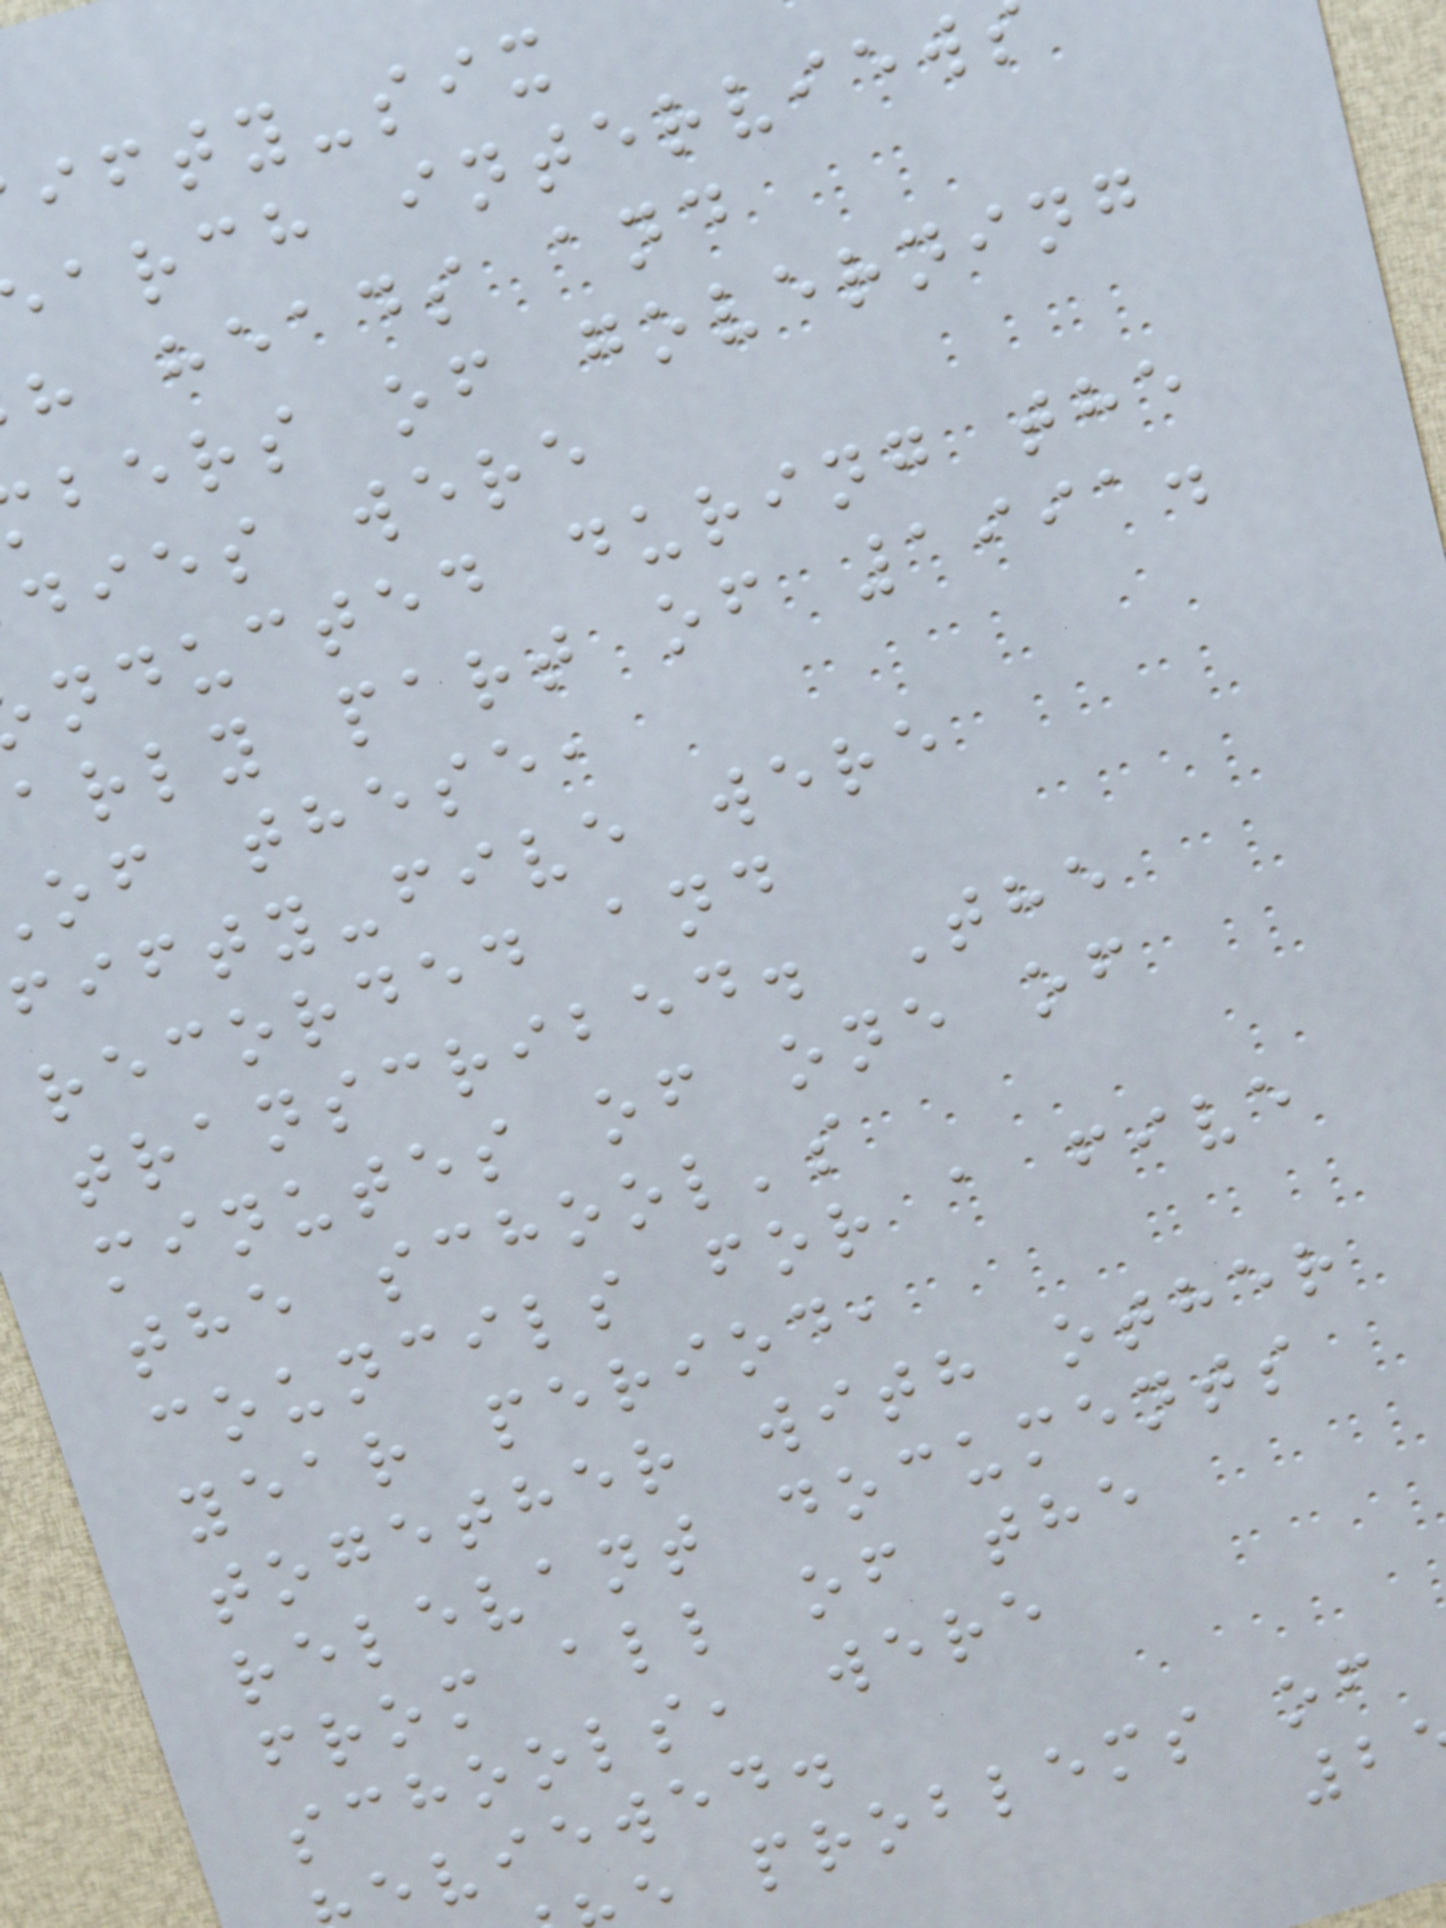ifty-six
arch interview
h heads and
bers of governing
dies were
nducted during the
arly part of 1991.
of these,
fifty-five were
recorded and
transcribed. The
minutes of one of
the school's
councils for a five
year period,
together with other
relevant documents
from all of the
schools, were
eviewed.
e problems of
